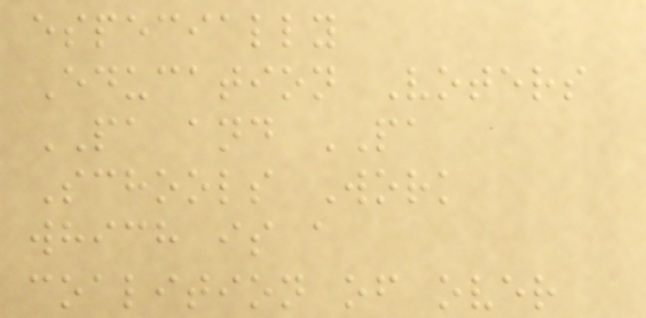especially
Education Voters
PA and PA
Schools Work
which is a
coalition of over
